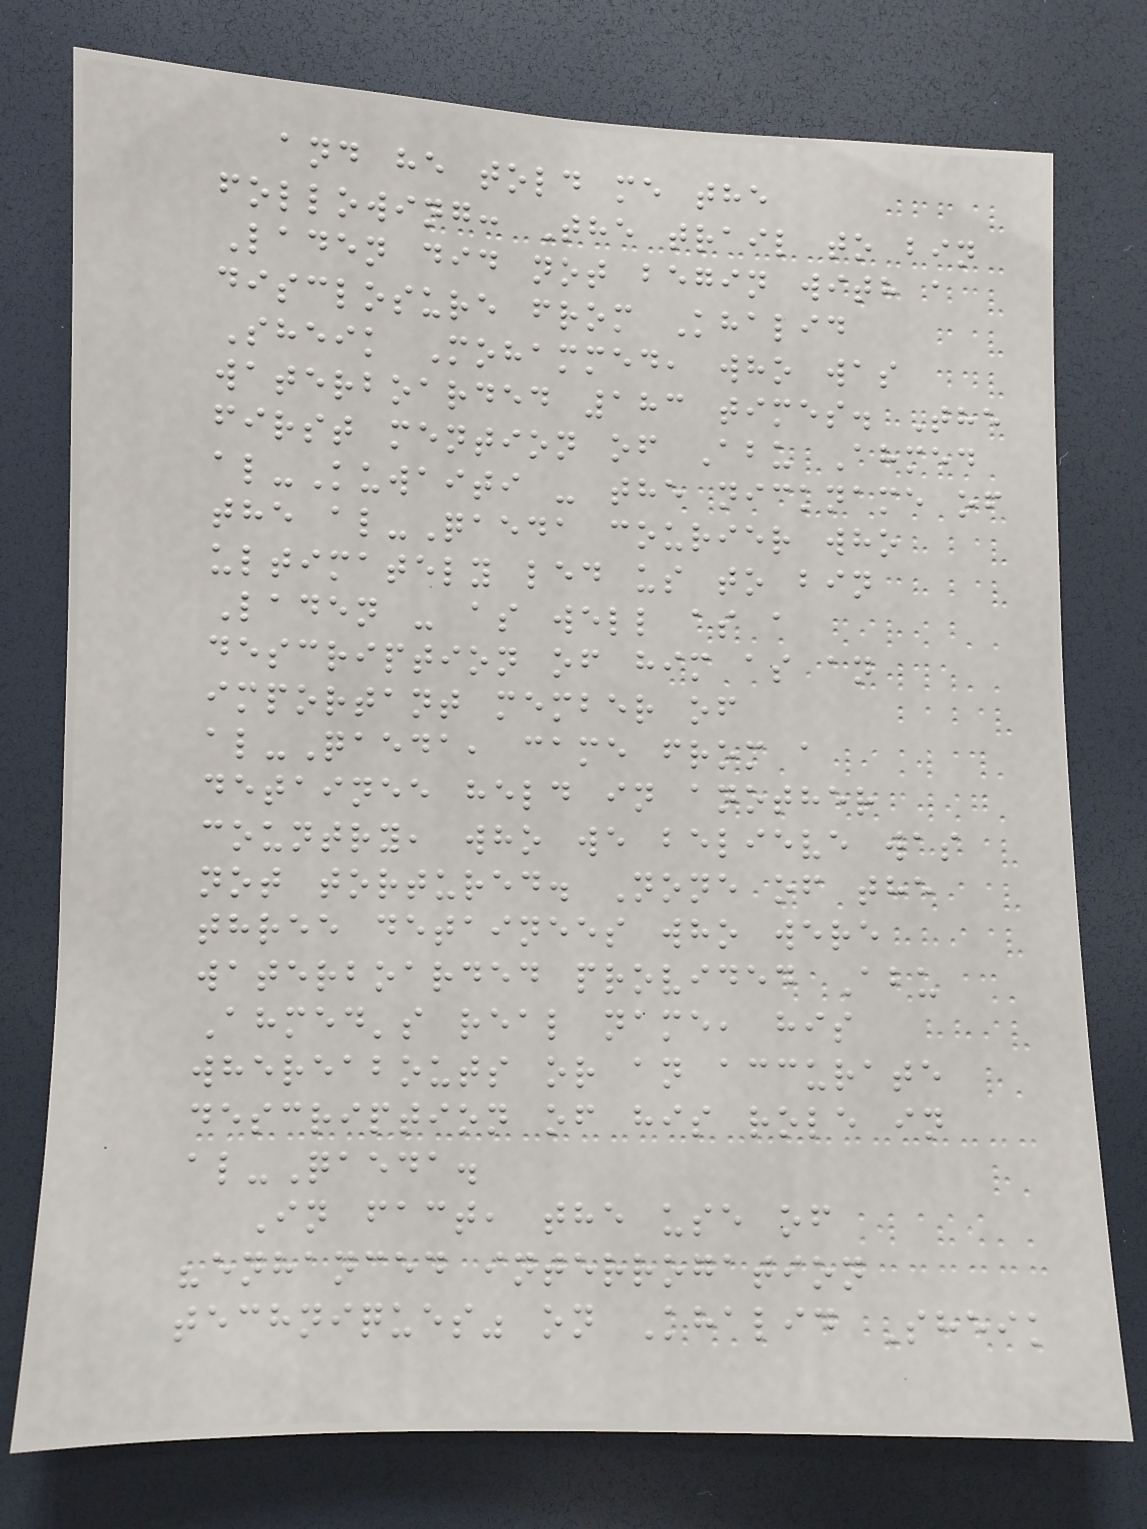and he told me the
following: The trail to bin
Laden did not begin with a
disclosure from Khalid
Sheik Mohammed, who was
waterboarded 183 times. The
first mention of Abu Ahmed
al-Kuwaiti - the nickname of
the al-Qaeda courier who
ultimately led us to bin
Laden - as well as a
description of him as an
important member of
al-Qaeda, came from a
detainee held in another
country, who we believe was
not tortured. None of the
three detainees who were
waterboarded provided Abu
Ahmed's real name, his
whereabouts or an accurate
description of his role in
al-Qaeda.
In fact, the use of
"enhanced interrogation
techniques" on Khalid Sheik
